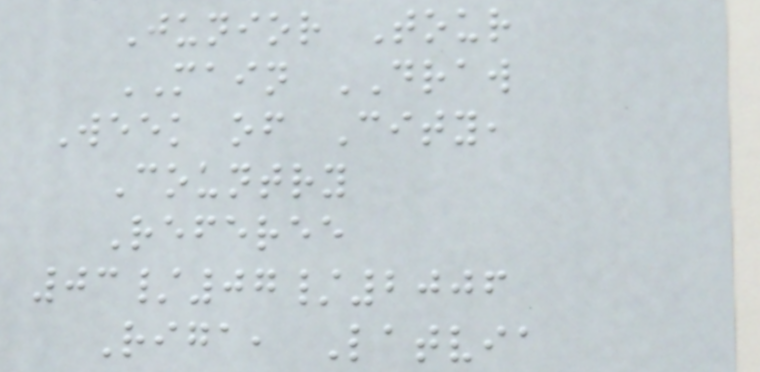Junior Tour
MAIN DRAW
Week of City,
Country
Referee
03/07/2006
Riga, Latvia
